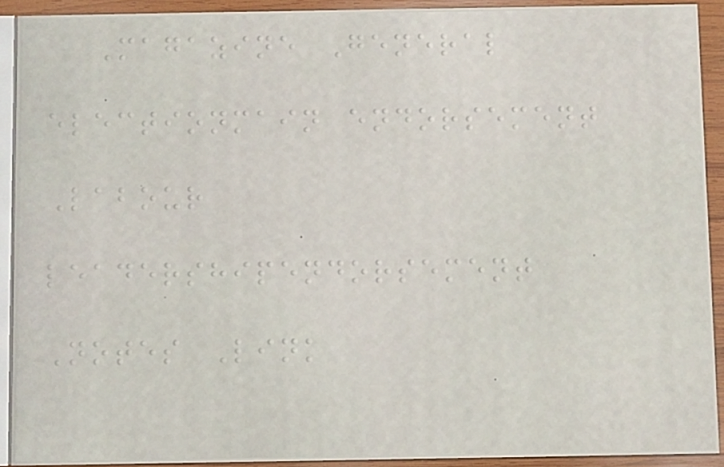Magazine General
electionmain endorsement
Labour
leadershipendorsement
Notes Link
